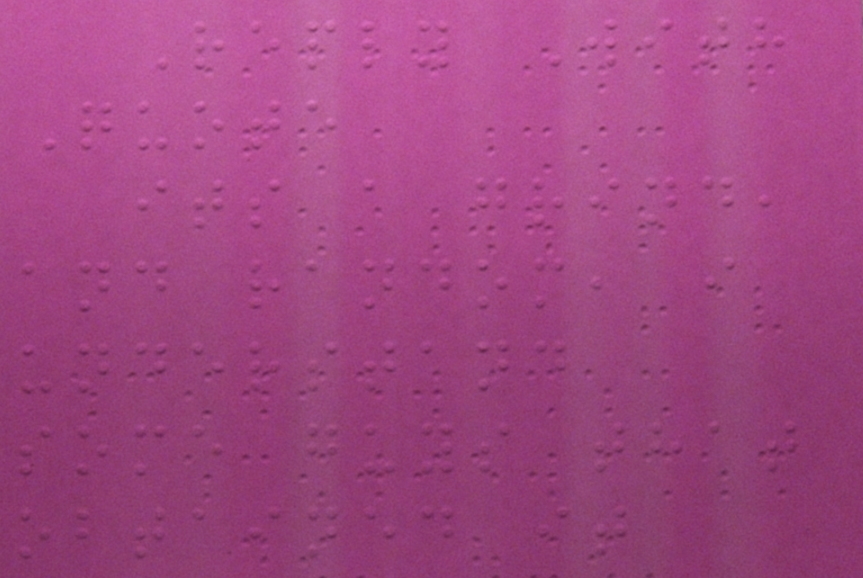Reply With
Quote
its a grind,
and random, i
understand
some guys that
obtained it
